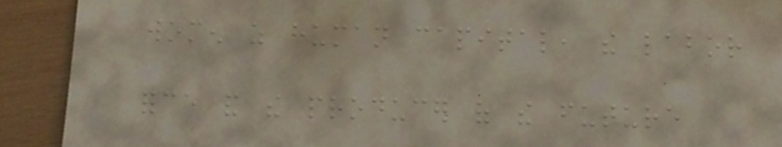women as human capital, the labor
force and the producer of the future
